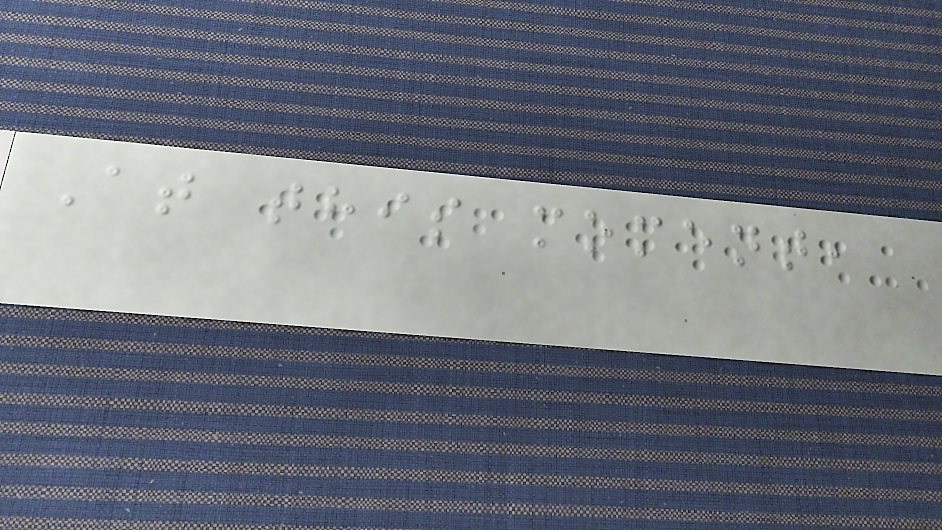At this moment,
